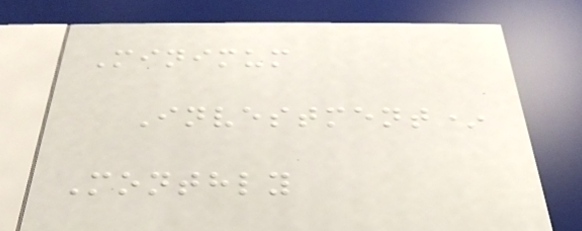Minimum
Investment*
Monthly
